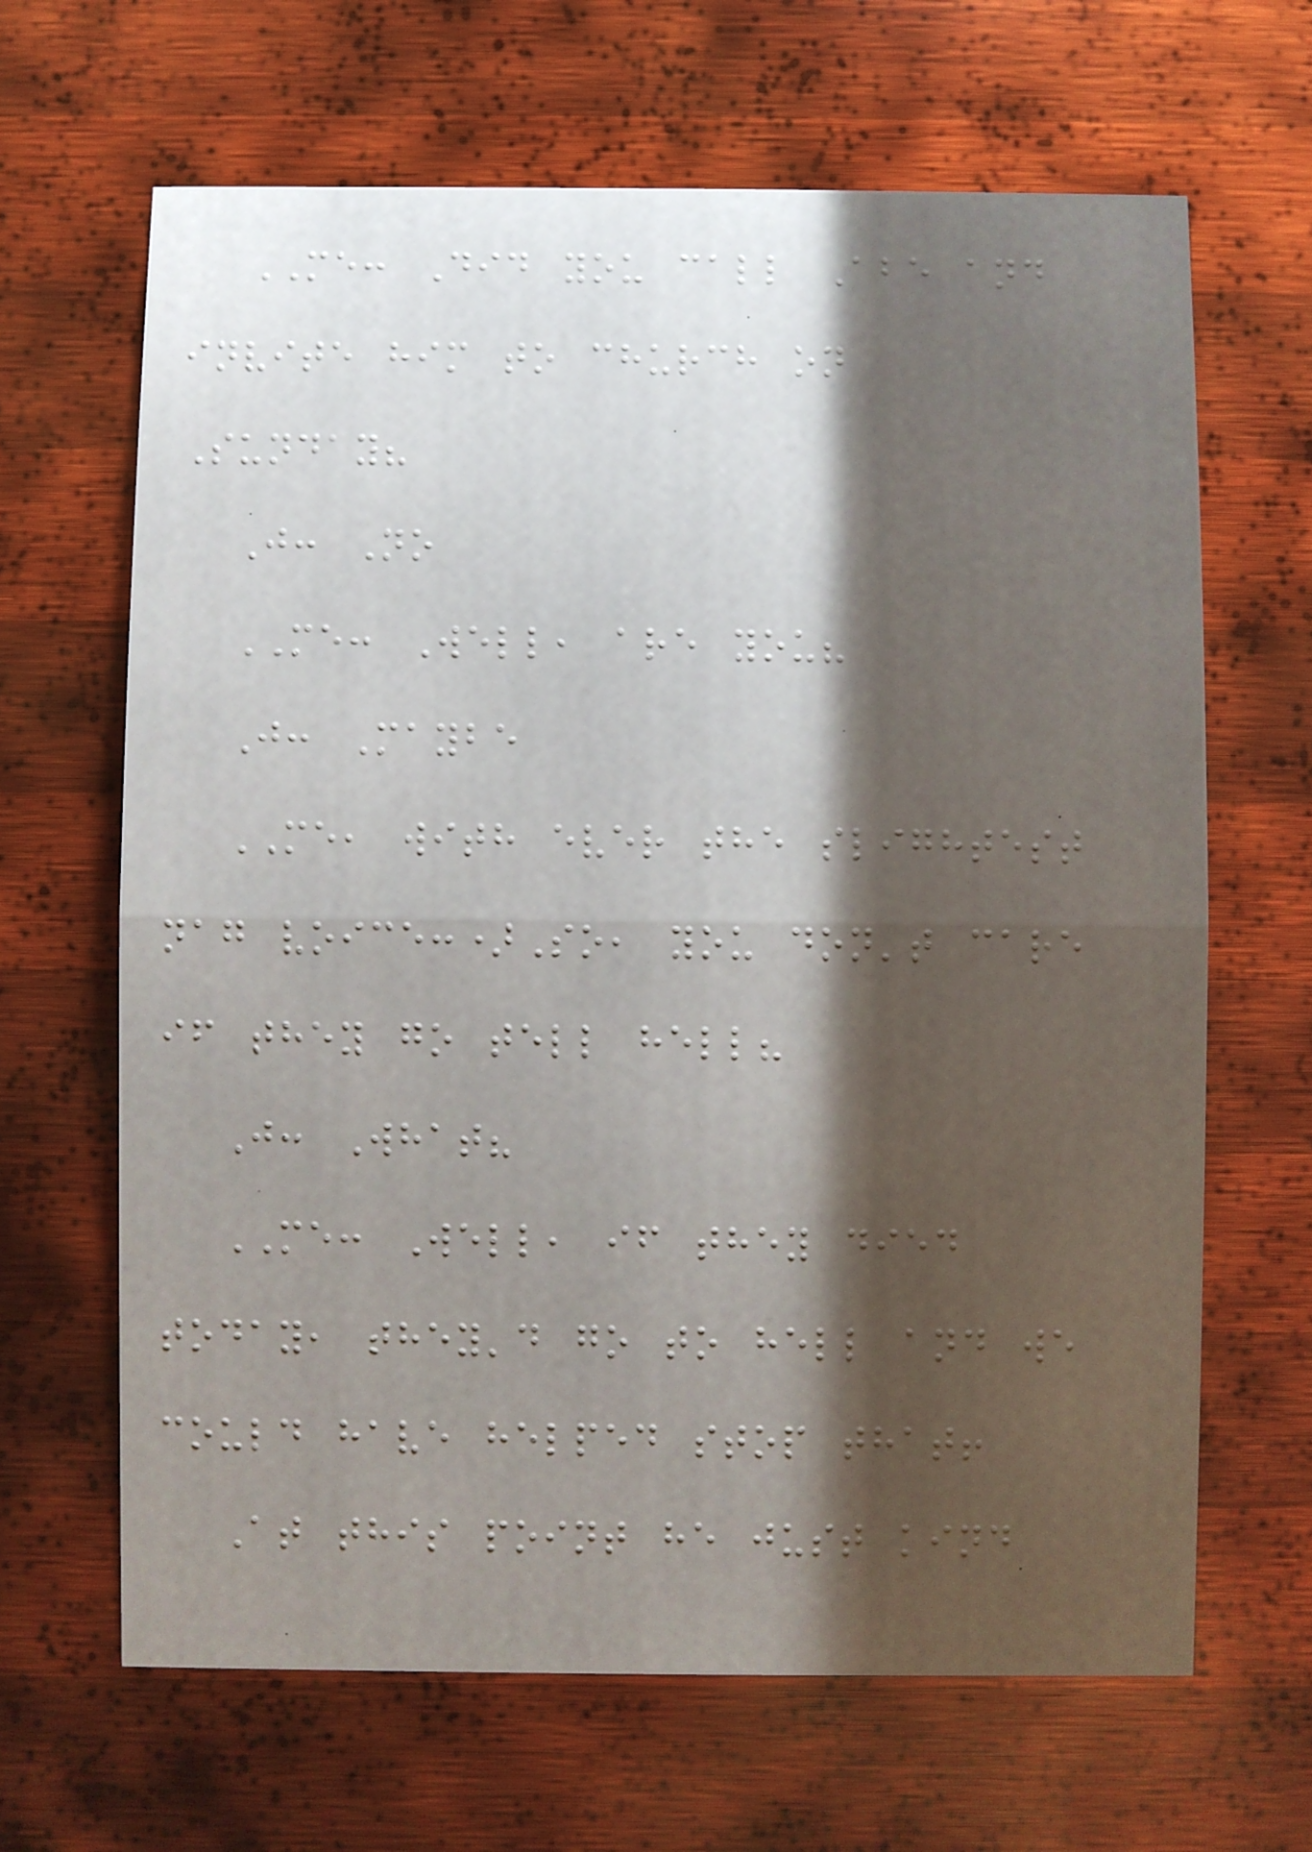ME: Did you call Abe and
invite him to church on
Sunday?
J: No
ME: Well, are you?
J: Maybe
ME, with ever the slightest
nag voice:)So, you don't care
if they go tell hell?
J: What?
ME: Well, if they died
today, they'd go to hell and we
could have helped stop that!
At this point he just kind
